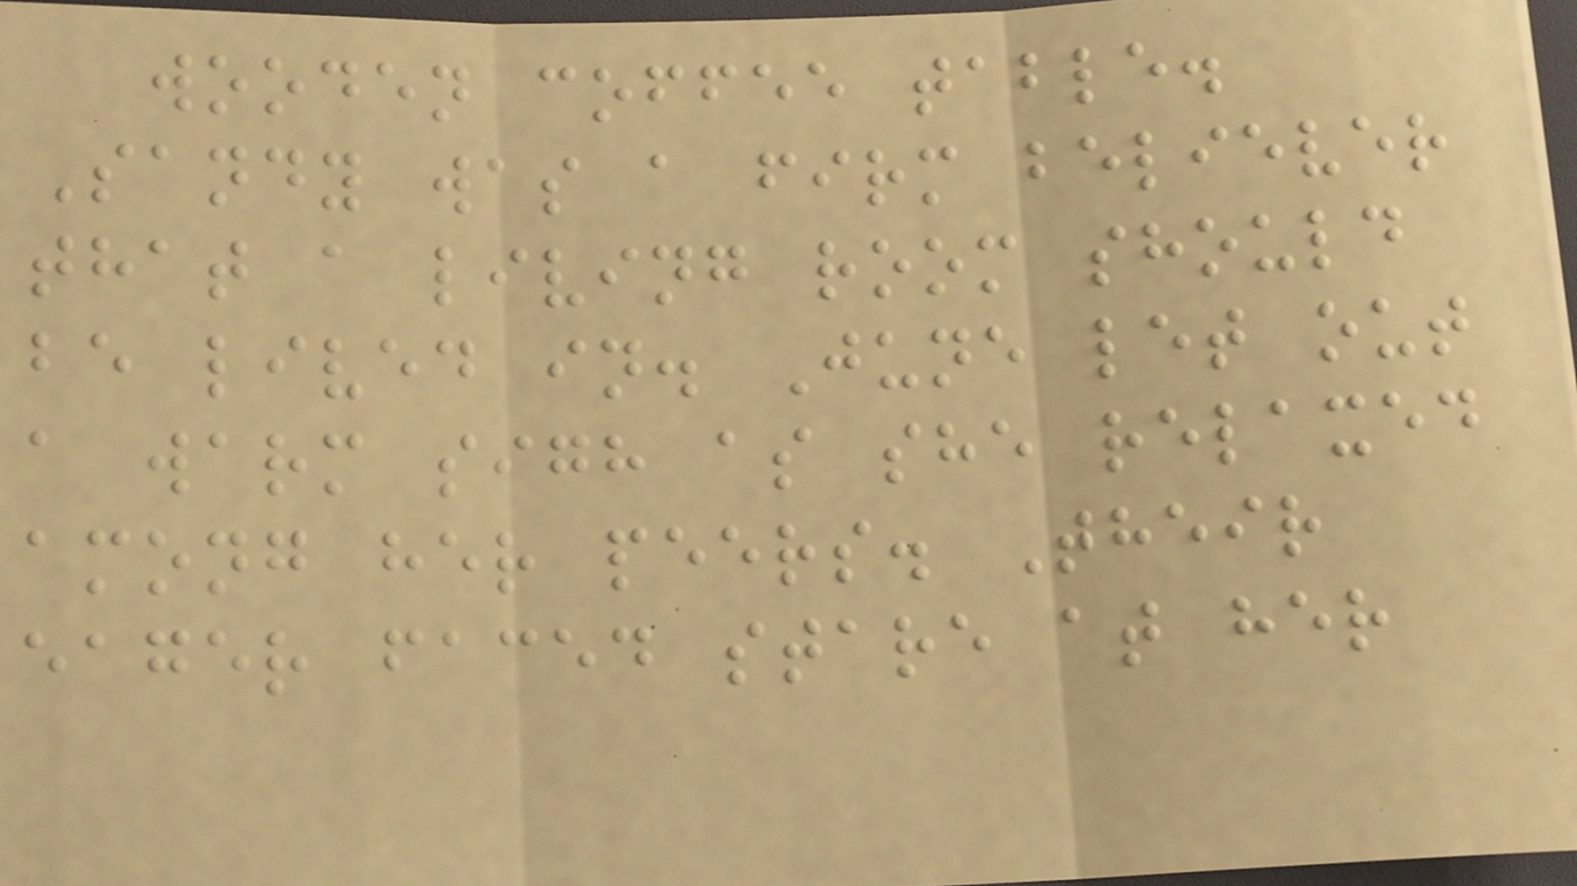wooden coffee table.
Sandy was a firm believer
that a living room should
be lived in. June let out
a warm sigh as she relaxed
among her peers. Their
eager faced stare at her
